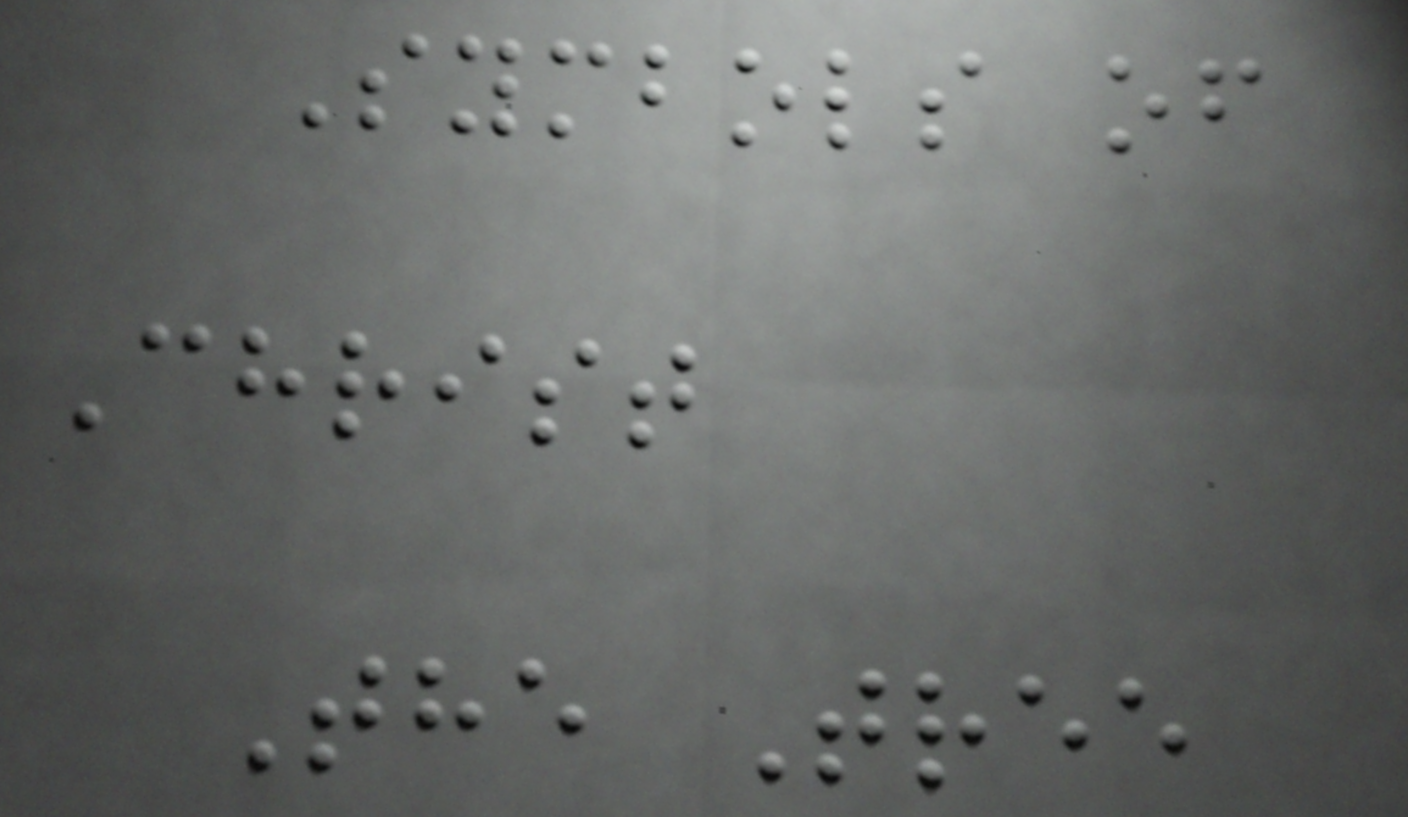Symbols of
Christ
The Tree
